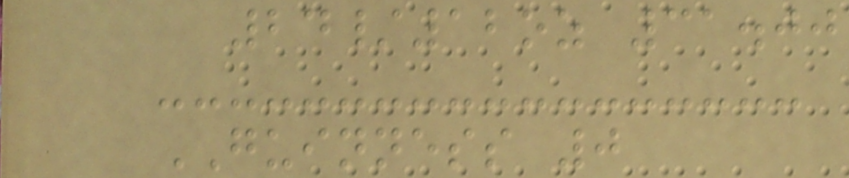24/12oz 31.00
GUINNESS 0
